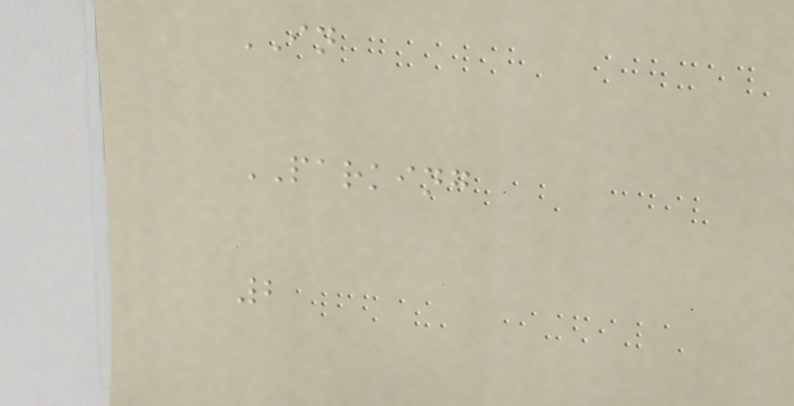IN
PARKING
2
